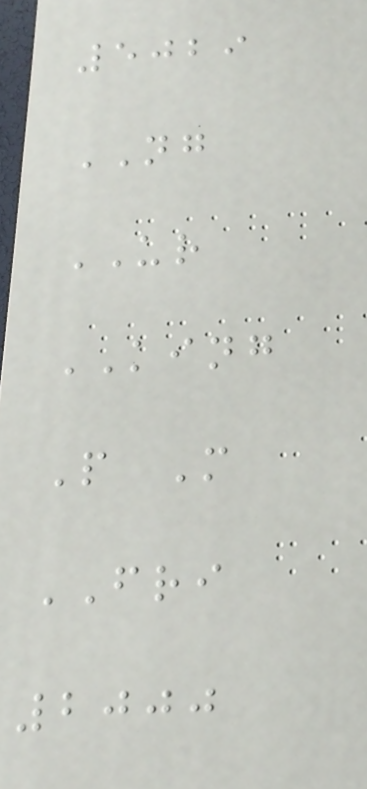5029
NG
UR
KING
P M
FRI
2000
